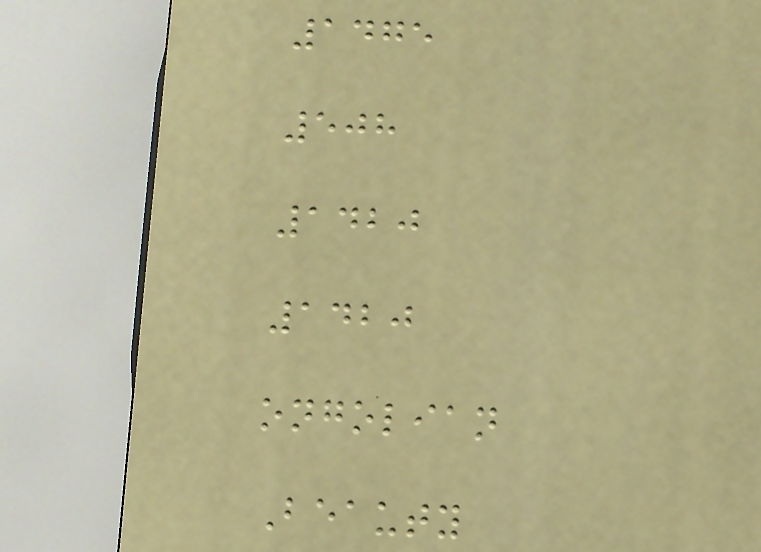1475
508
1420
1420
ongolian
Beauty
